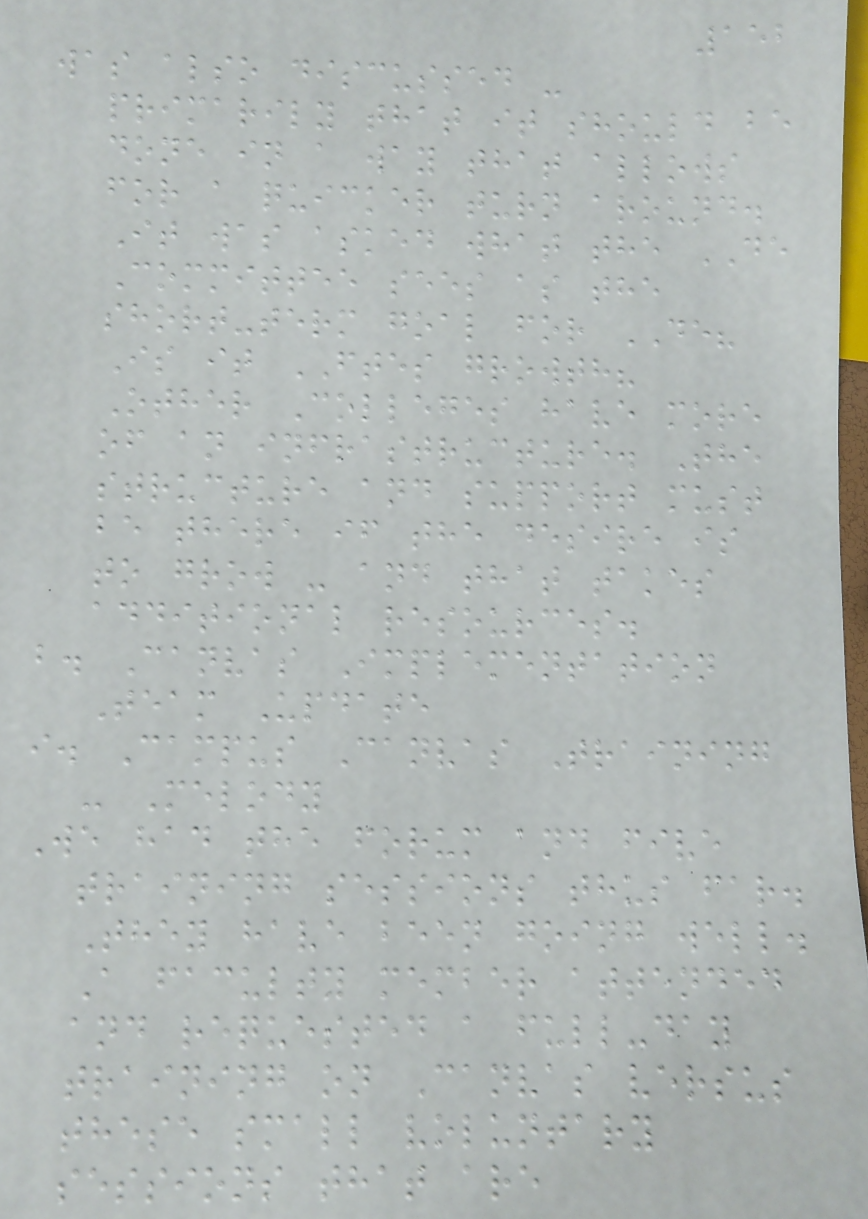152
was also discussed -
primarily that it should be
done in a way that allows
for a quicker turn around.
It was asked what the DE
Committee sees as the
short-term goal for DE?
Is it FTES growth?
Other Colleges have more
of an infrastructure. The
structure and support must
be there if the desire is
to grow - and that takes
additional resources.
b. Canvas Implementation
Team Update
i. Campus Canvas Training
- Melody
We had the forum and five
training sessions thus far.
They have been going well.
A faculty member attended
and requested a full-day
training on Canvas versus
these small voluntary
sessions that are
